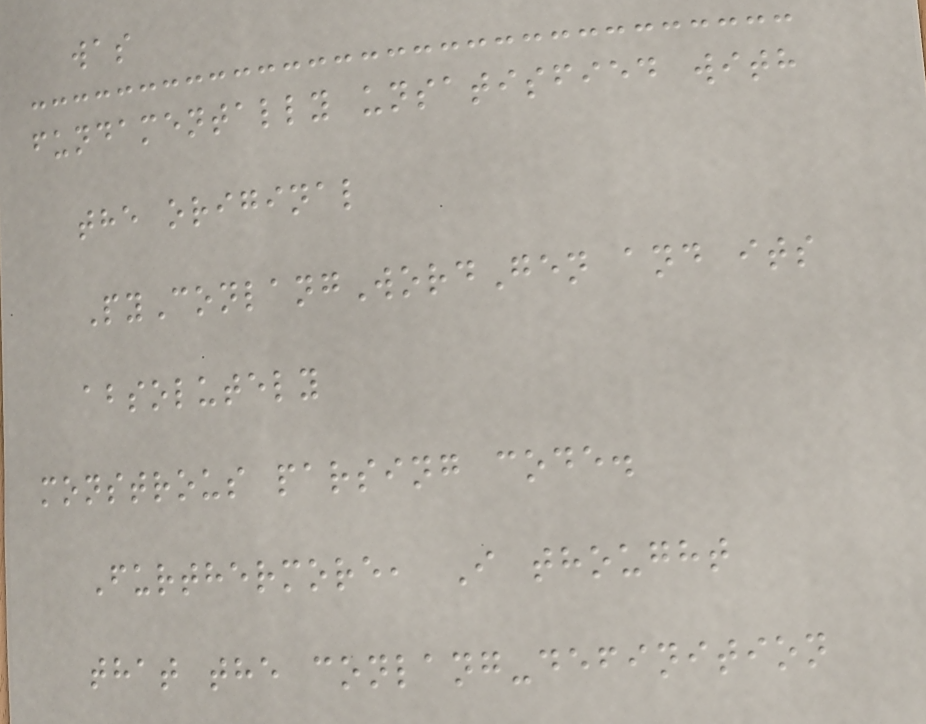was
fundamentally unsatisfied with
the original
PyConlangWordGen and its
absolutely
monstrous parsing code.
Furthermore, I thought
that the conlang-definition
